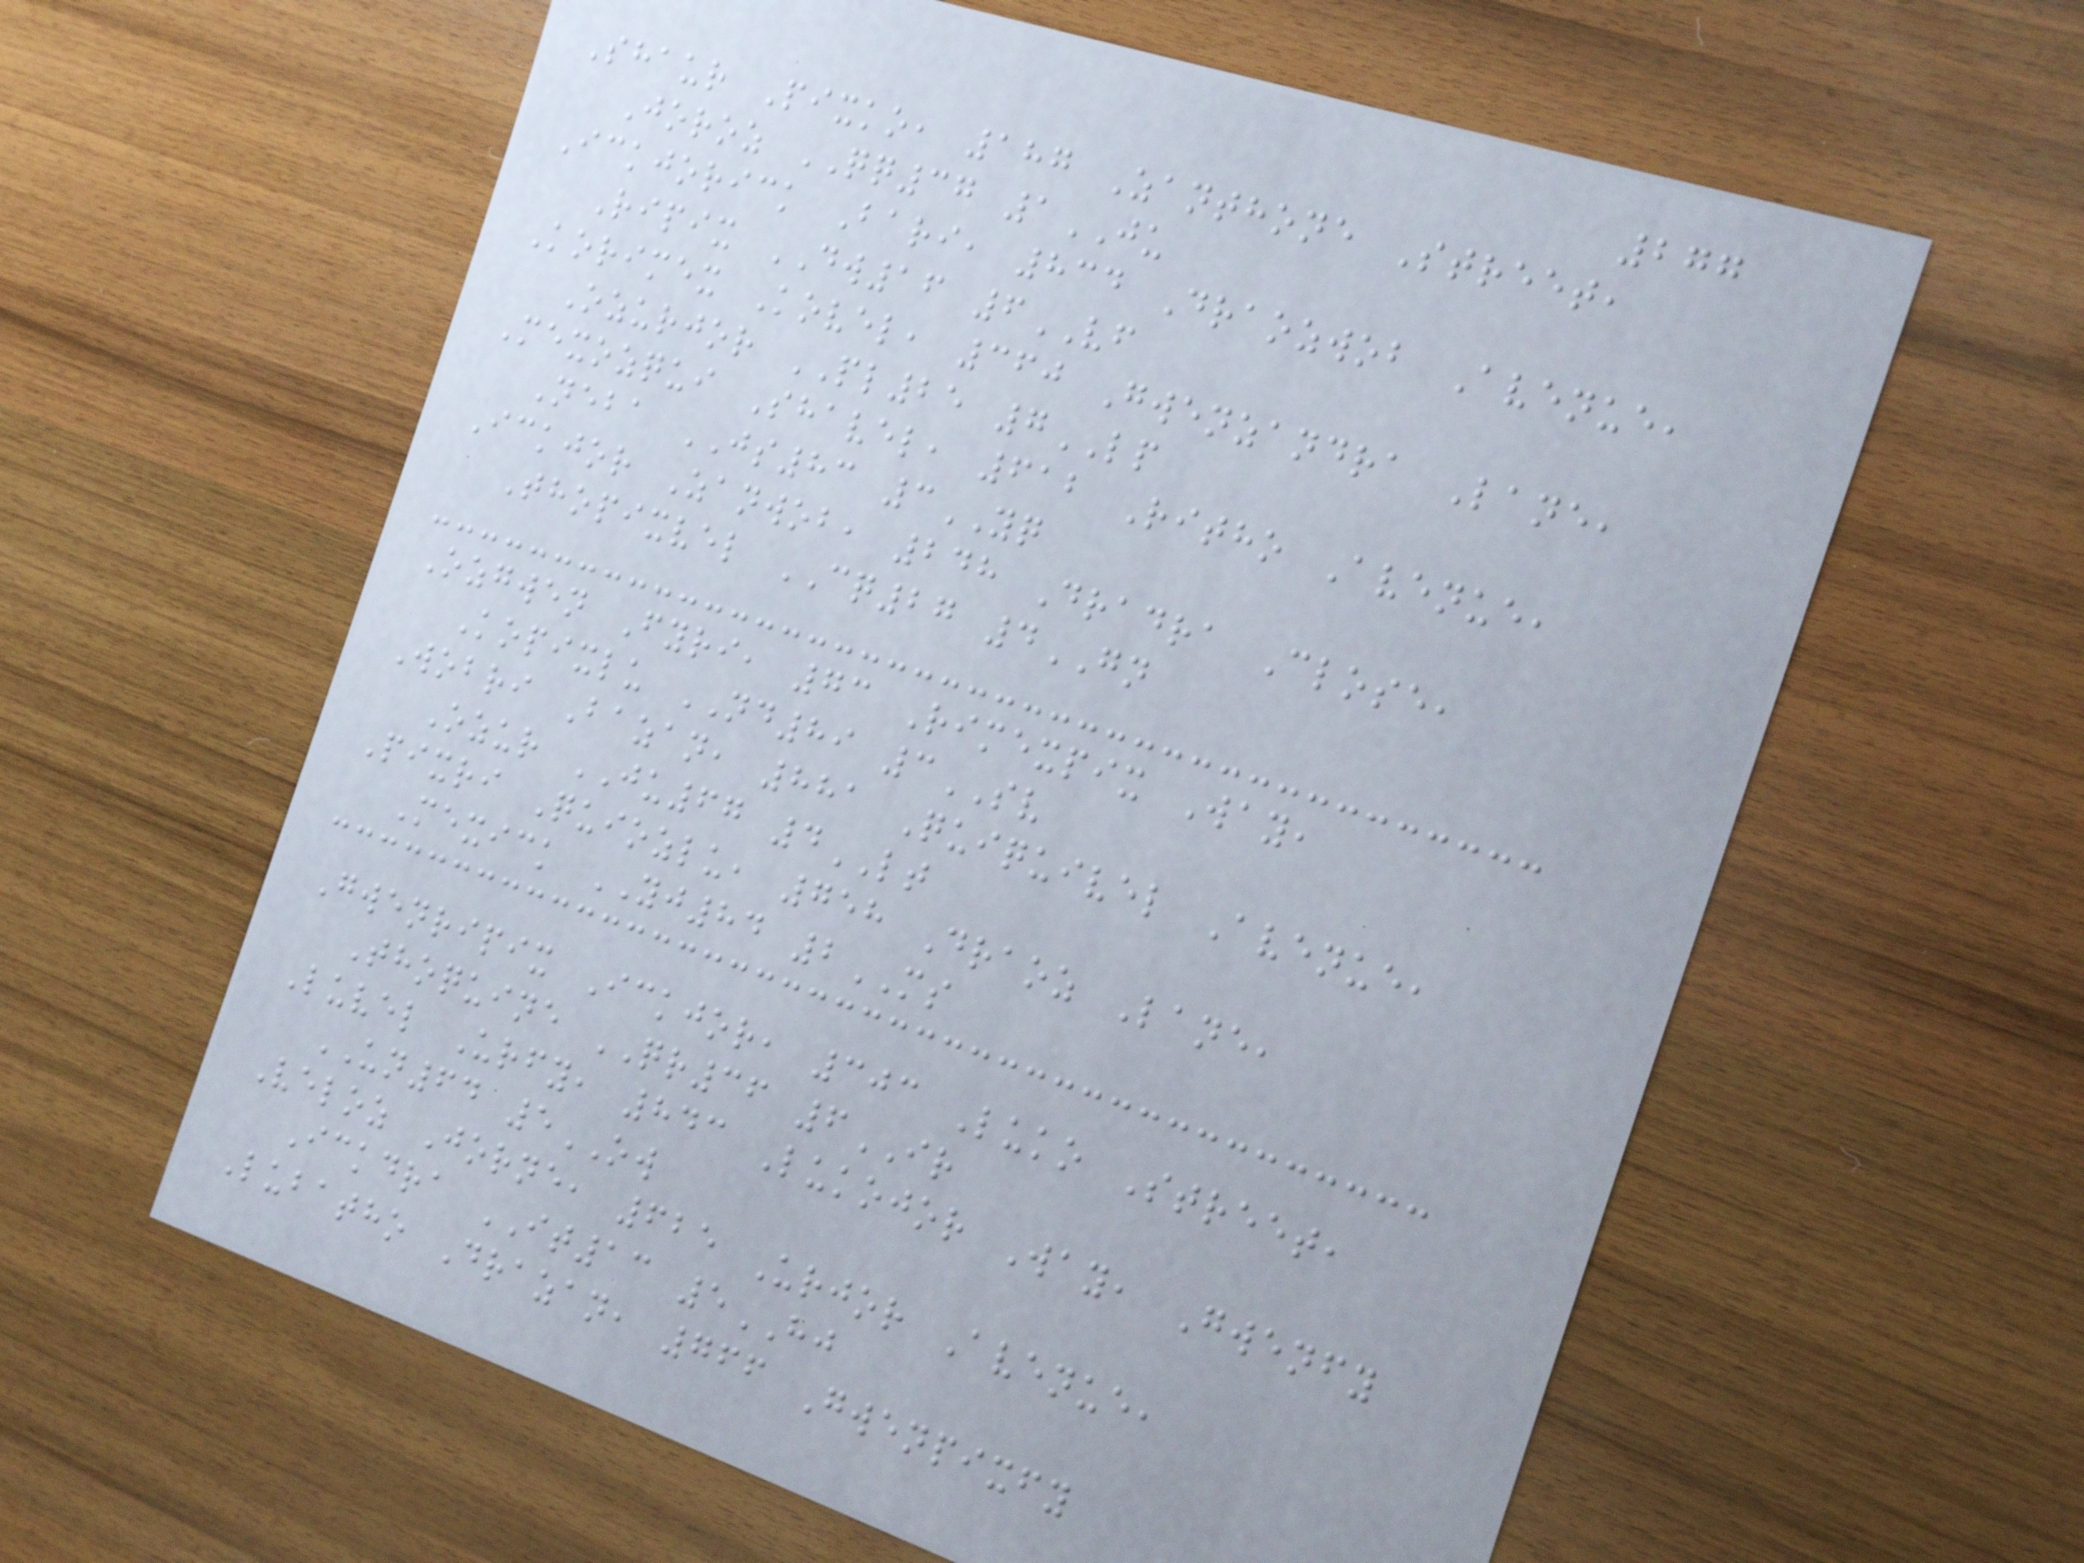277
Shaur Pixko, 187 Zanthone Street,
Joroz QQ37 1JU
Ickjorick Bari, 834 Draozwob Avenue,
Ripix DW16 6VF
Korimex Kovel, 360 Gwenzandra Lane,
Ozurjor PL25 7LP
Mexozqui Shavel, 612 Ritho Avenue,
Neba JS83 3YQ
Ickjor Zanwob, 248 Dradra Close,
Thopixvel CQ27 4GN
Ozgwen Fyri, 73 Rimexpix Way,
Kopixlu ND89 3SV
Wobri Bazan, 881 Quiquivel Avenue,
Ozur JU67 4LT
Pixri Quiozlu, 758 Draoz Lane,
Mexick YJ84 2MS
Gwenripix Ickjor, 303 Luko Street,
Thoquine QR36 6IR
Luvel Urfy, 843 Lukojor Way, Gwenfy
UN64 5OW
Veloz Jorne, 625 Urjor Avenue,
Ickdra IT13 5HJ
Lubatho Drazan, 766 Gwenpixfy
